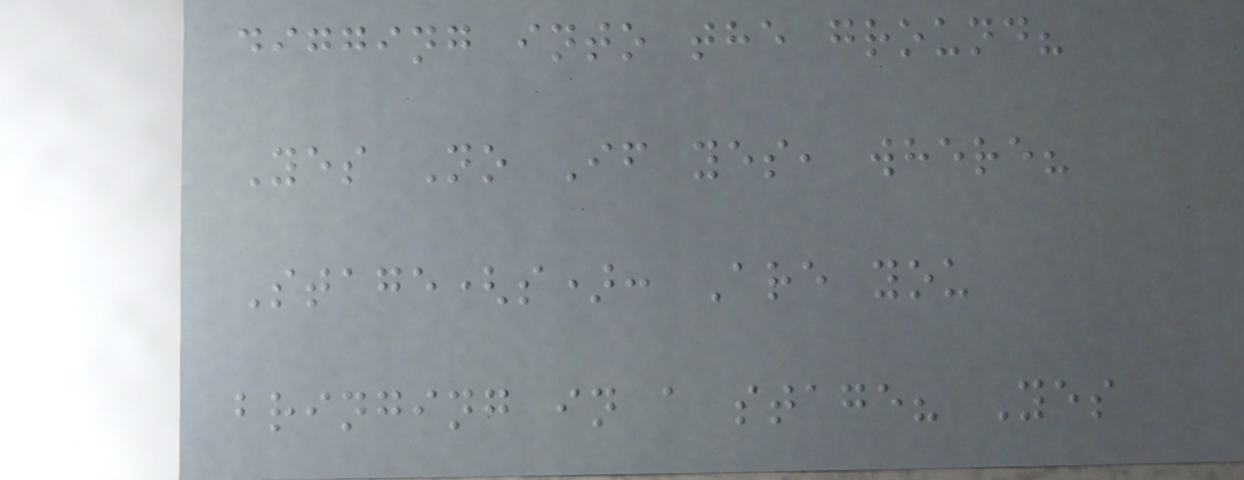digging into the ground?
Yes No If yes, where?
Stage(s): Are you
bringing in a stage? Yes
